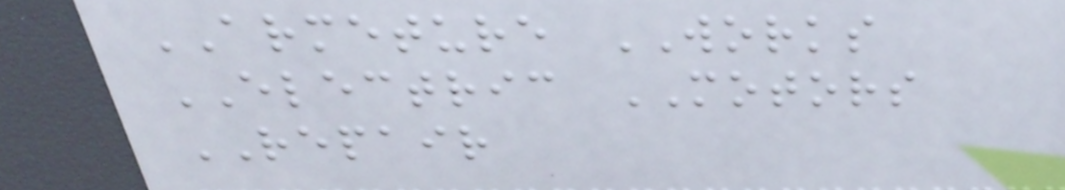ARMETURE WORKS
ELECTRIC MOTORS
REPAIR
